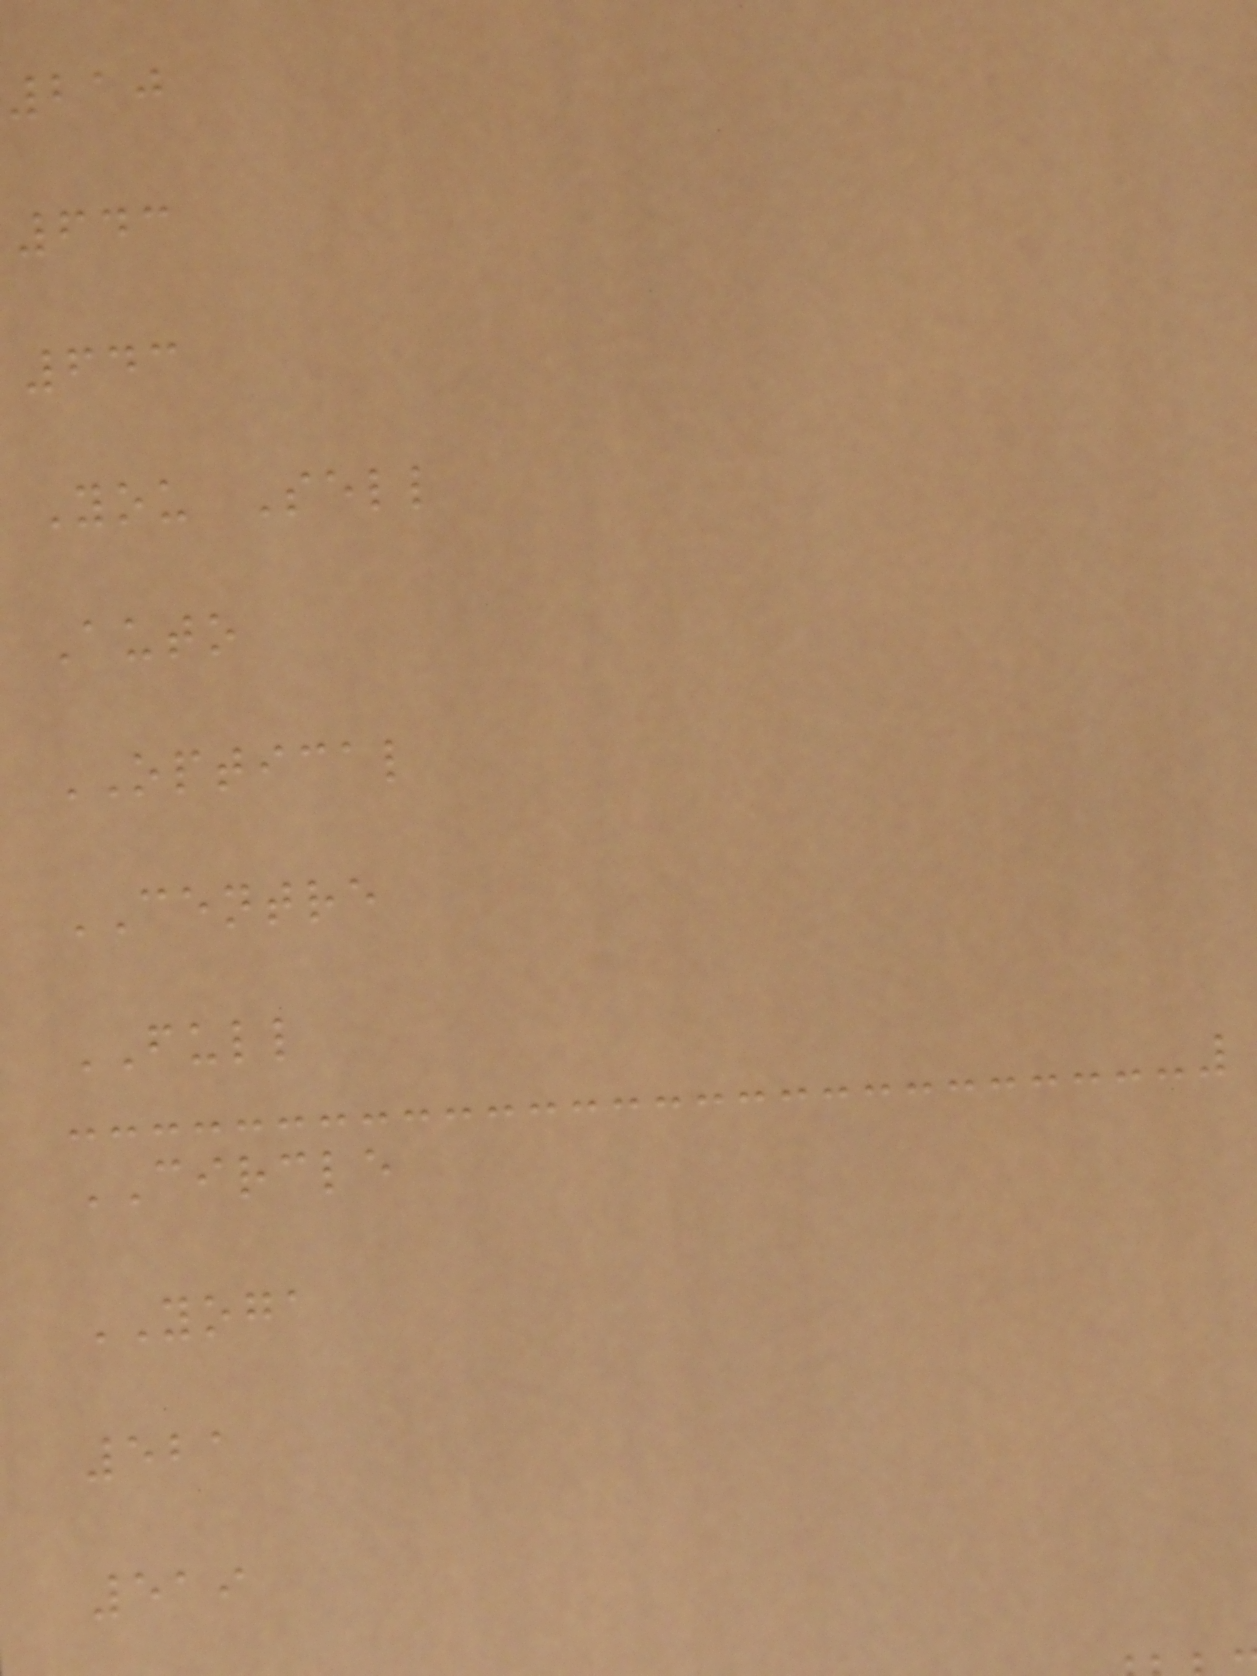210
643
643
You Sell
Auto
OPTICAL
CENTRE
FULL
CIRCLE
YOGA
521
519
